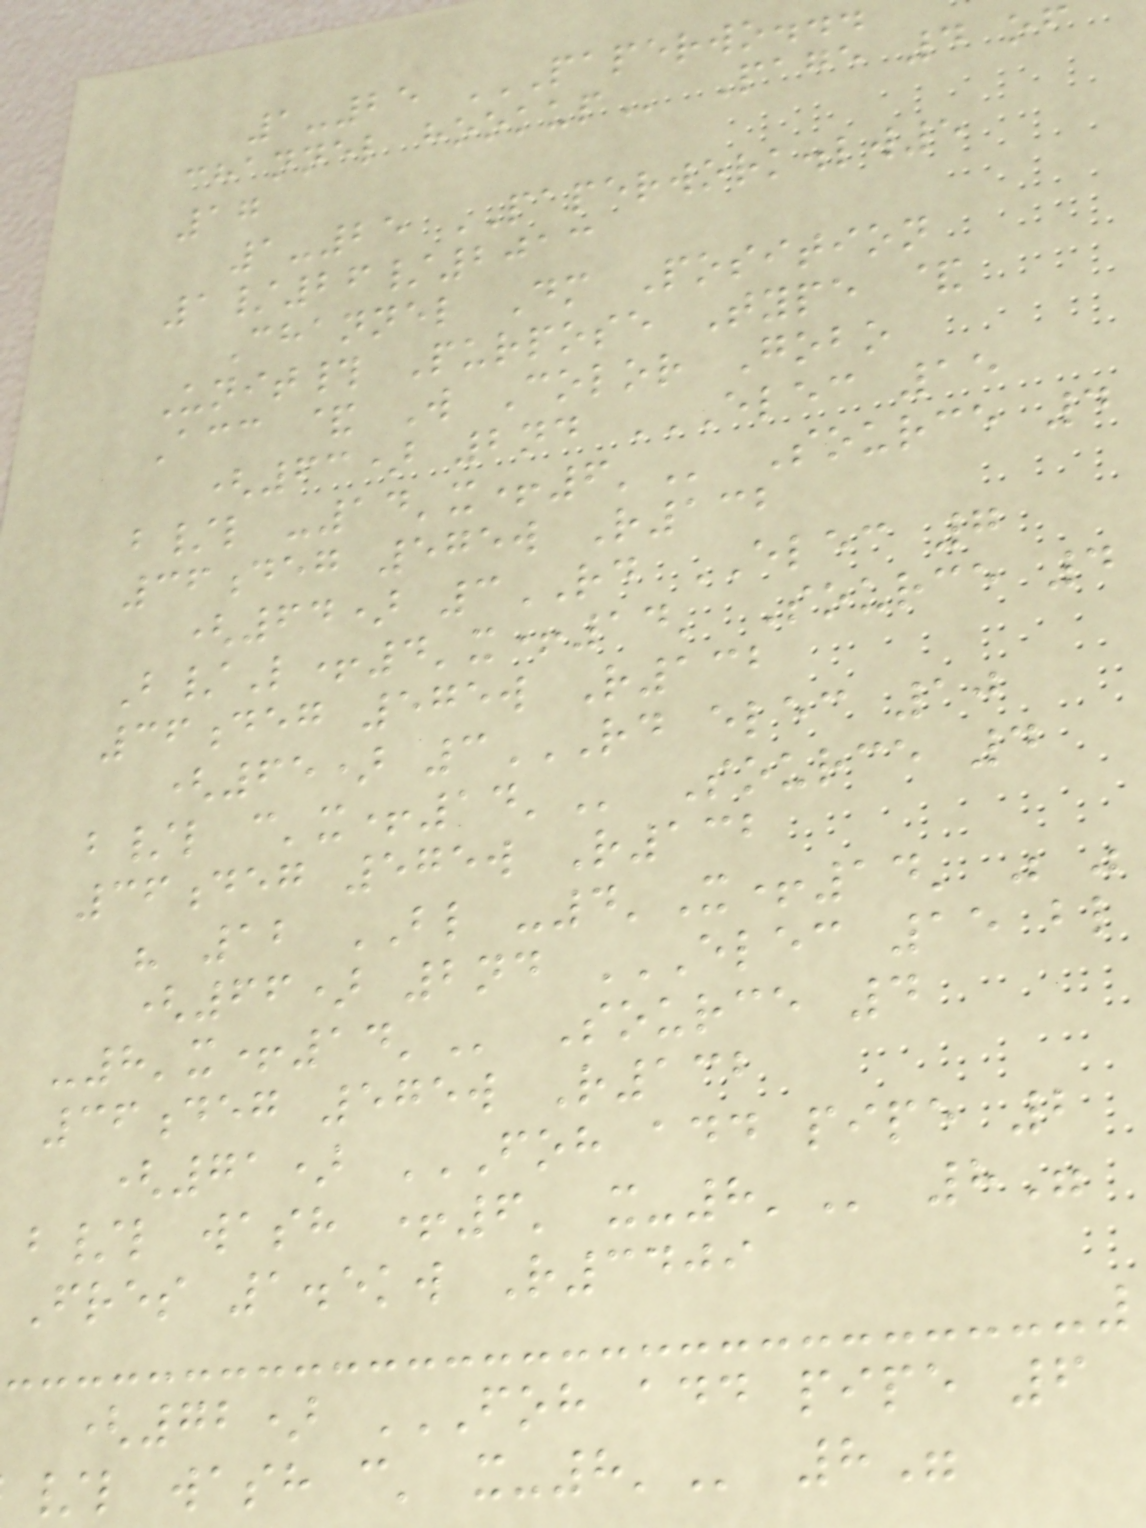1-25
channel
17
1-25 PAPERWORK.lw5
1/26/2013
Channel Dm Position
Unit# Purpose Type &
Acc & W Color Gobo
(63) 2nd ELEC 15
36deg 575w R132
(64) 3RD ELEC 7
B/L+4'x+14' Source 4
36deg 575w R132
(65) 3RD ELEC 10
36deg 575w R132
" 12 BL -4'X+14' " "
(66) 2nd ELEC 15 BL
Source 4
36deg 575w R132
(71) FOH ADD PIPE 2
b/l wash +6'
Fres 1.5kw R3409
(72) FOH ADD PIPE 6
/l wash c'
